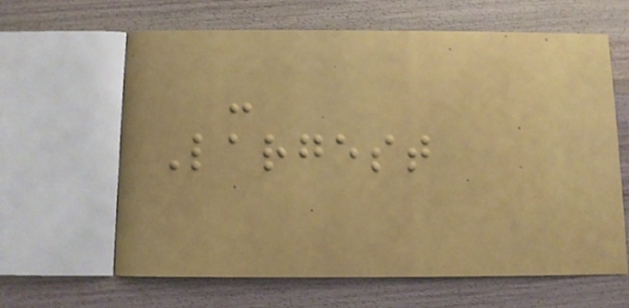-
Largest
